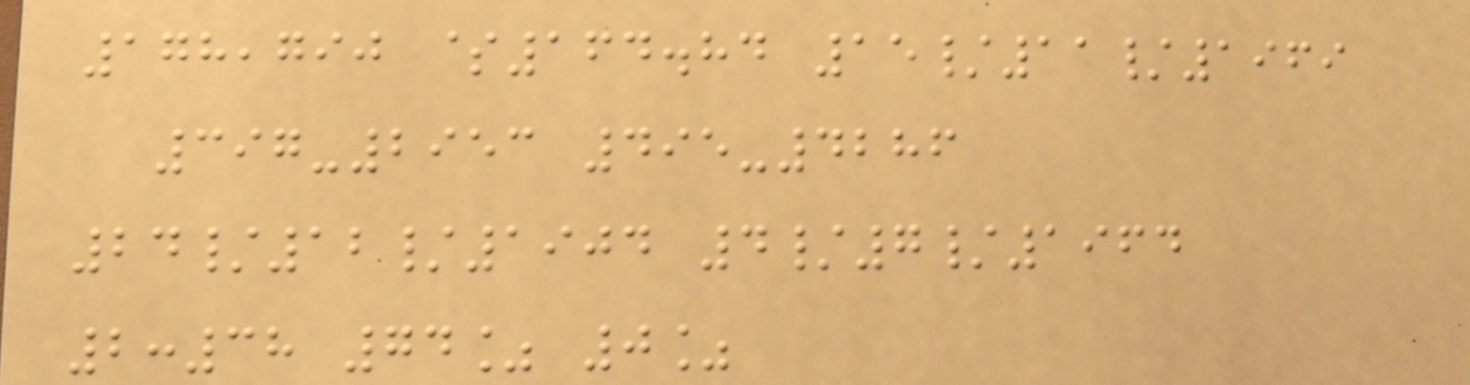178,790 $164.84 15/11/1969
397-2953 495-4286
24/12/1904 4/7/1964
2:38 74% 0%
